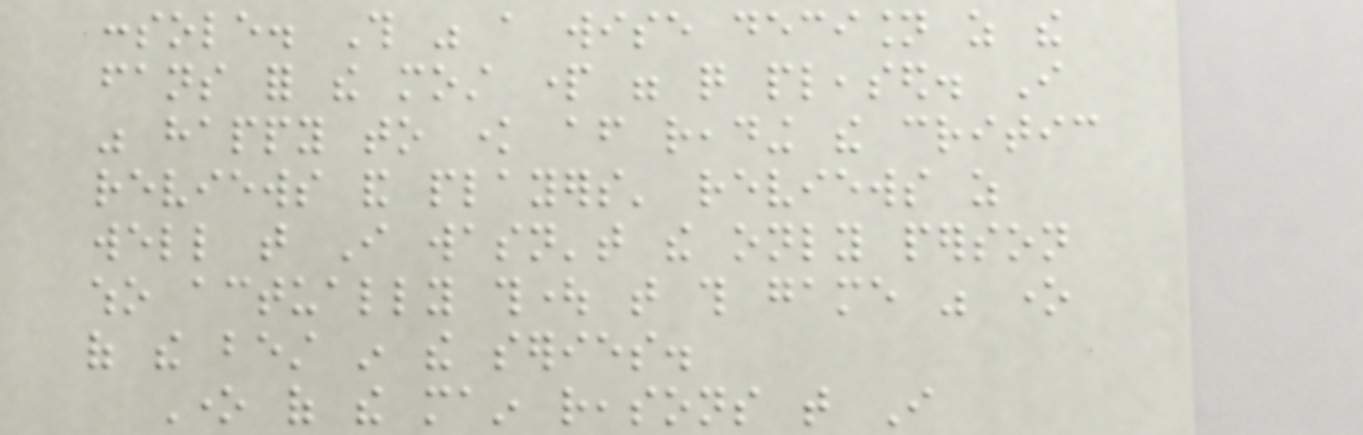console. This was a wise decision as the
fans for the most part were quite pleased. I
was happy to know after reading the critic
reviews and players' reviews as
well that I wasn't the only person
who actually thought that this game was one
of the best in the series.
One of the main reasons that I
